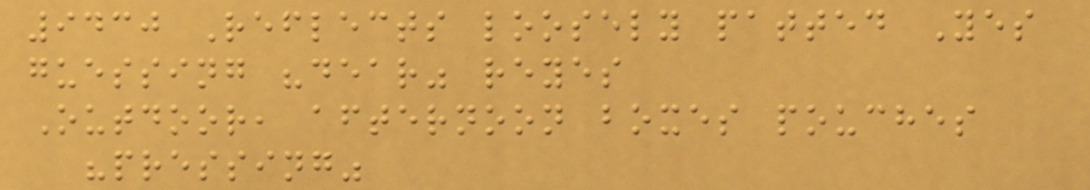9430 Reflects loosely patted Yes
guessing "dear" reyes
Outdoor, afternoon boxes pouches
"pressing"
